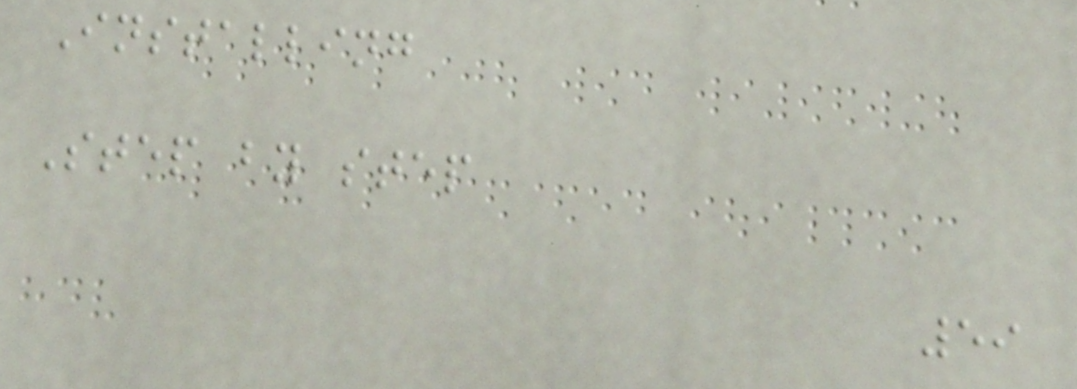Installing
Step by step
59
